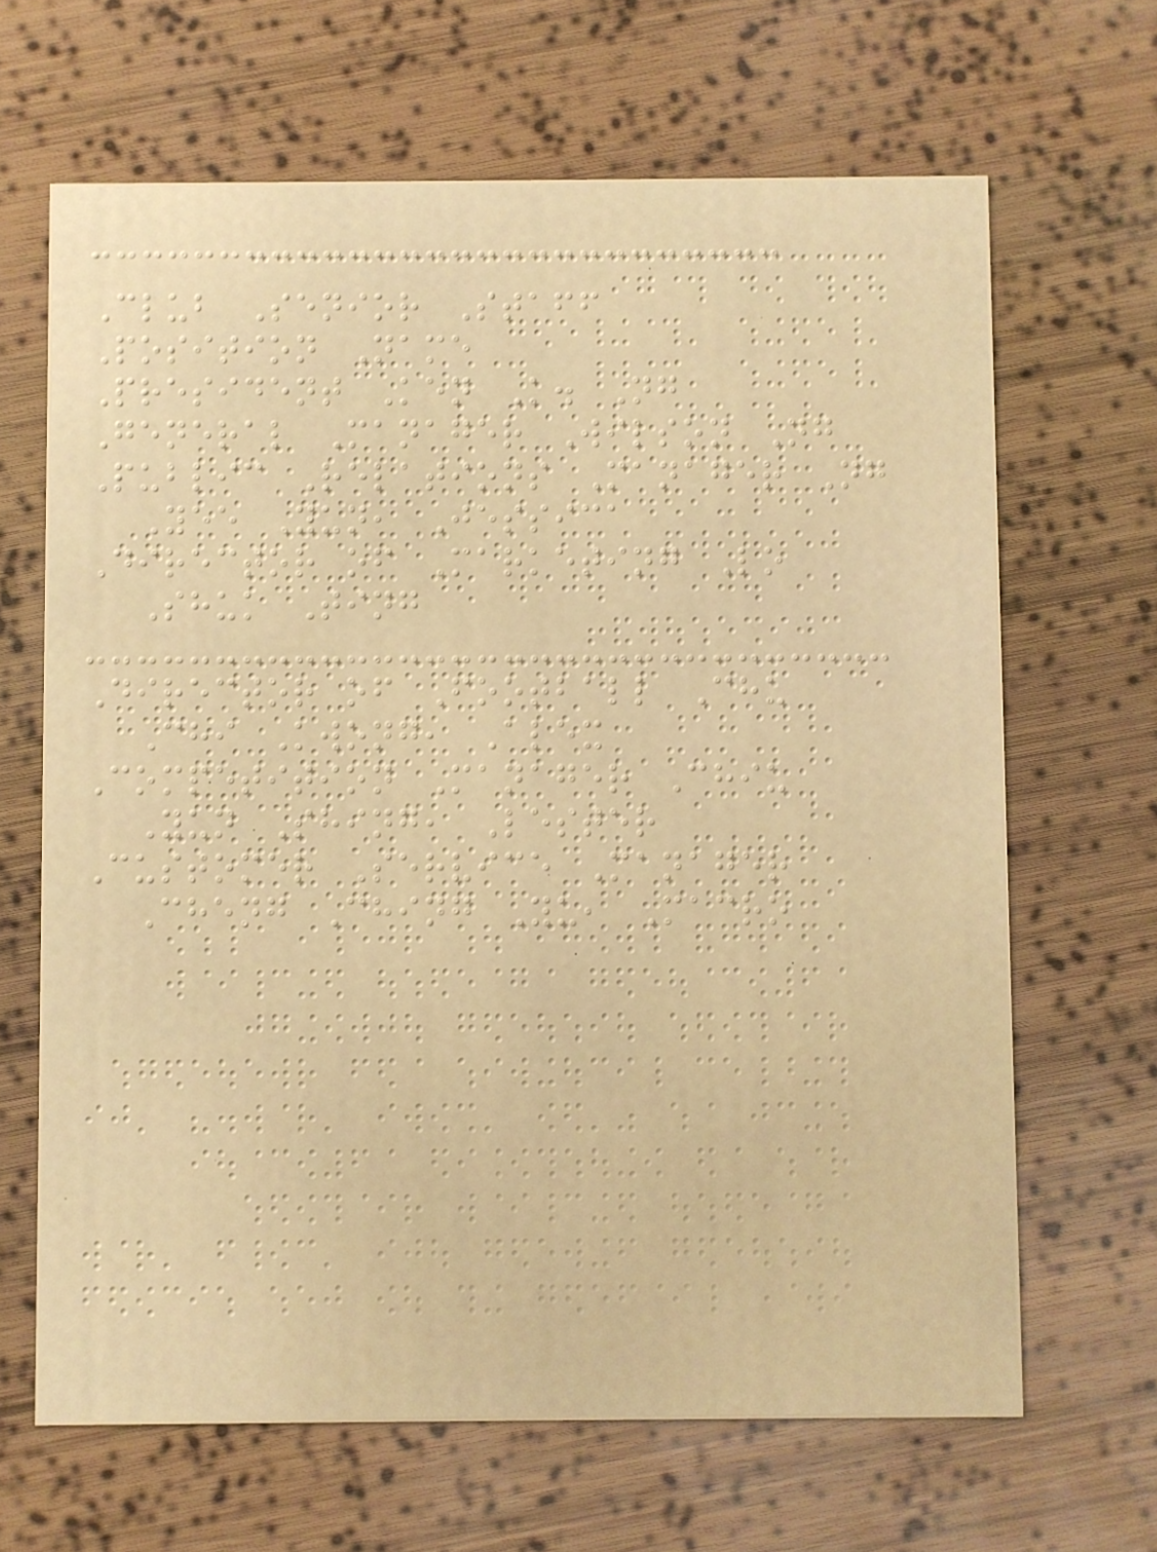Club Senior Staff
Position Name
President Ken K. Ng
General Manager Wilson Ng
Public Relations Manager Ng
Yee Yun, Jessica
Director of Marketing Lo
Shuk Ting
Director of Football Chu
Chi Kwong, Alex
Competition Manager Chiu
Yun Shing, Lester
Customer Service Manager
Cheng Ching Yu, Macro
